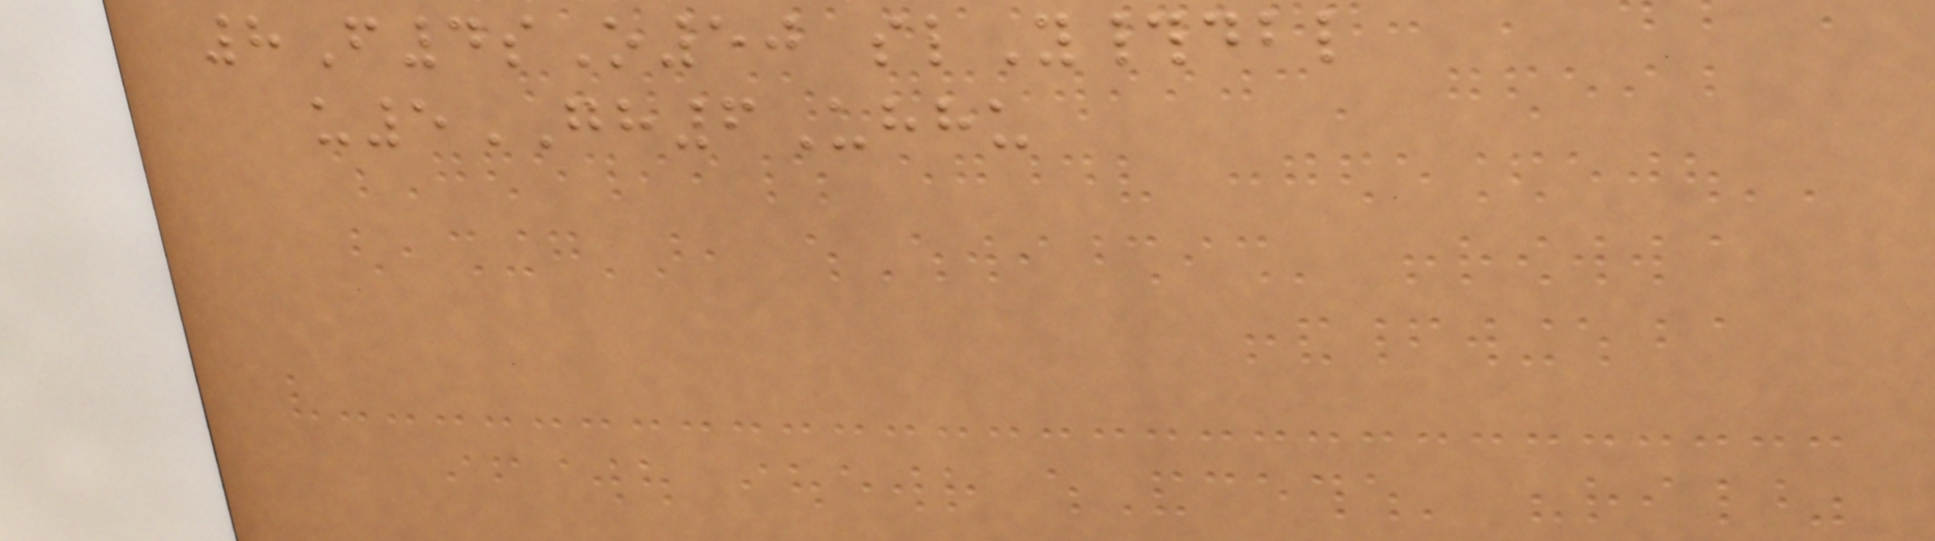8F4sO50 slY#dbl
u5GH6Uhhu
